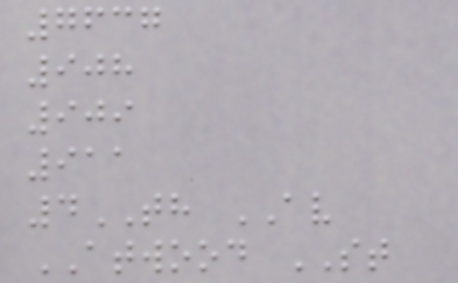7637
908
909
911
4TH AV
ATWOOD ST
